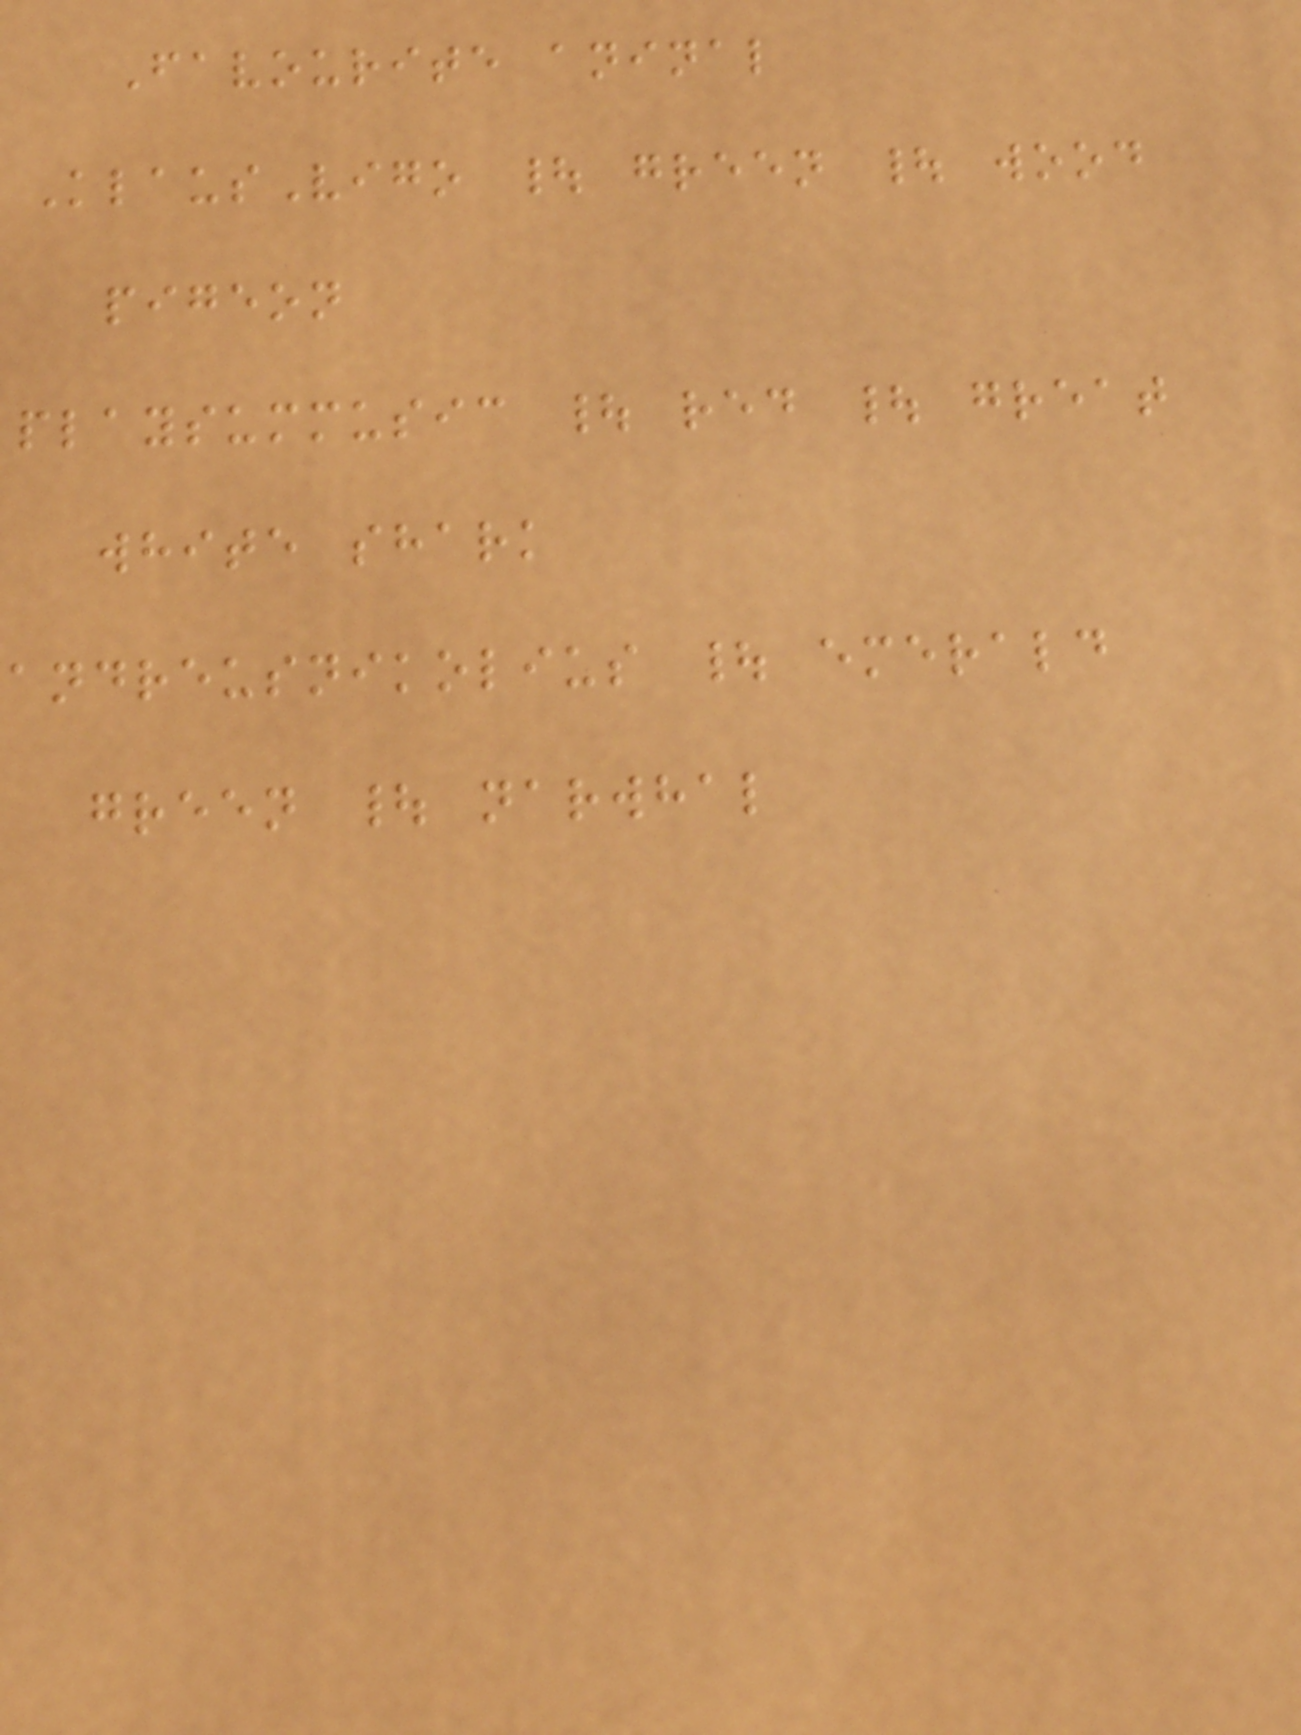Favourite aninal
KlausVigo | green | wood
pigeon
playsummusic | red | great
white shark
andreusnikolius | emerald
green | narwhal
